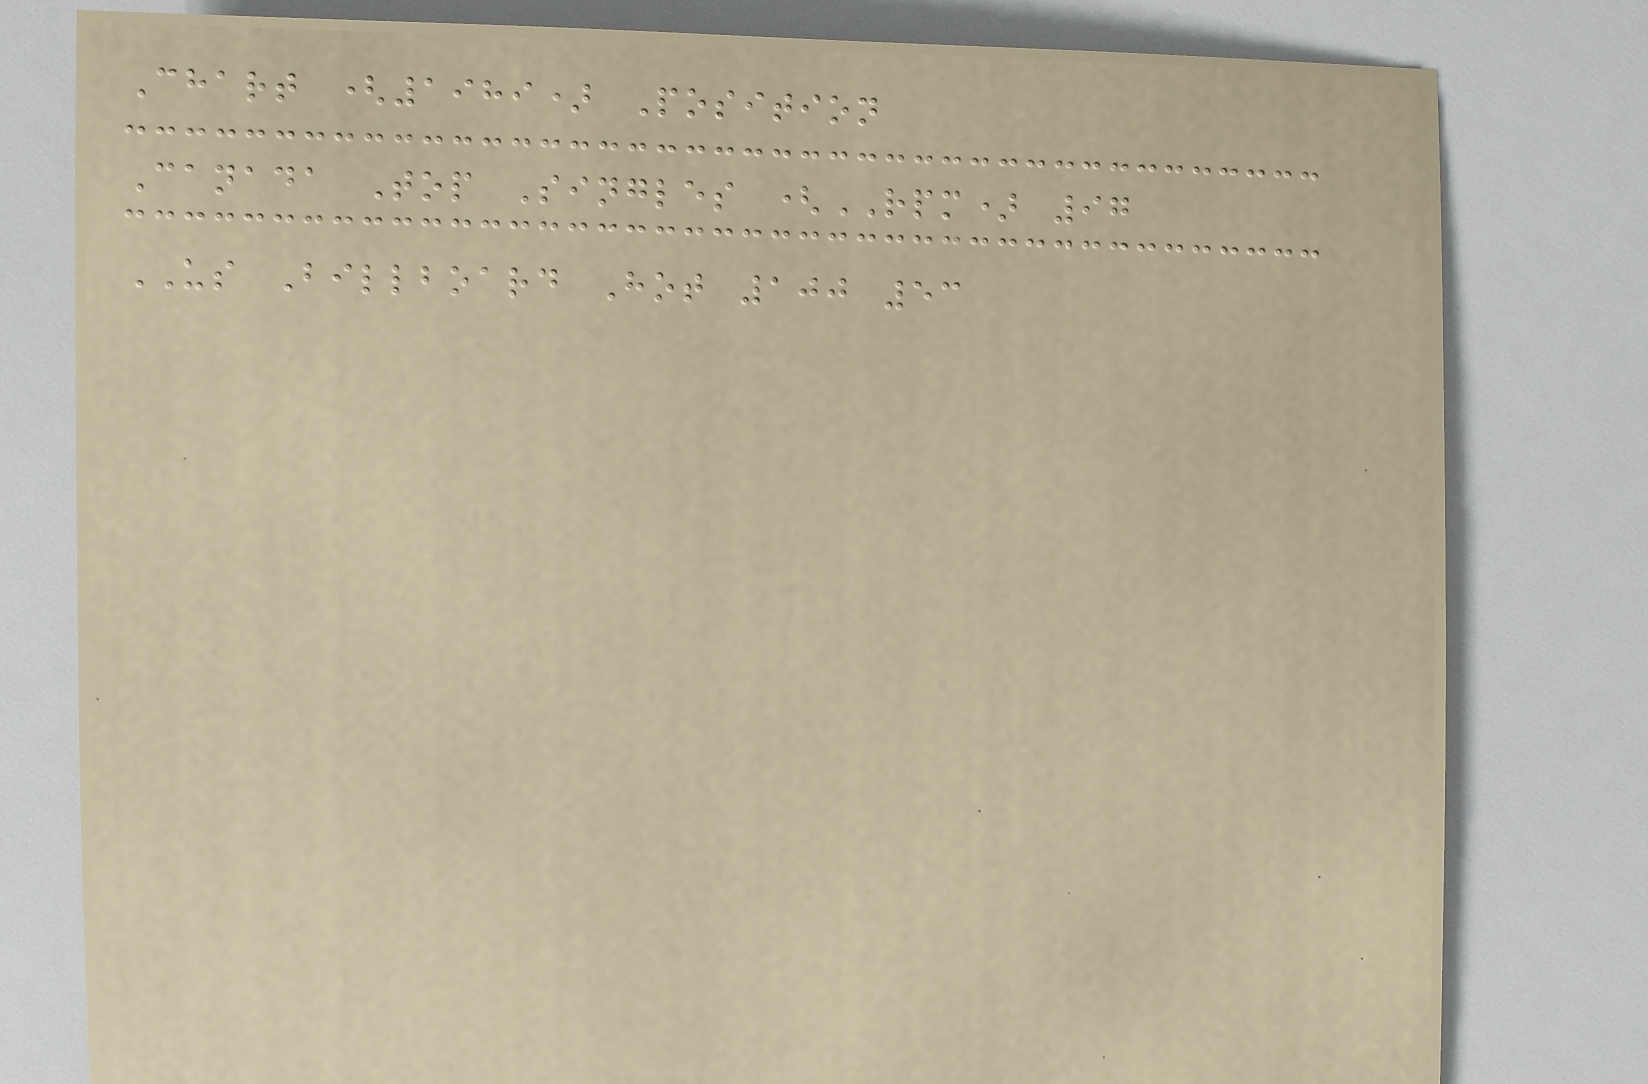Chart (1989) Position
Canada Top Singles (RPM) 97
US Billboard Hot 100 53
